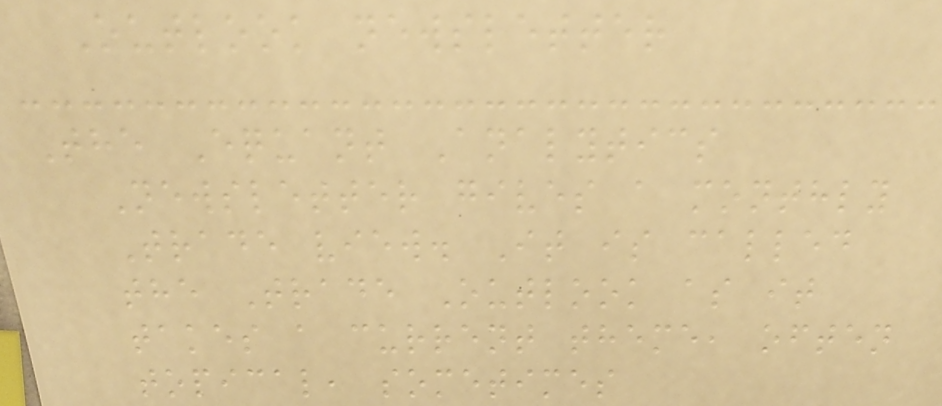Outlook newsletter
The Equant Analytics
Newsletter gives a monthly
Trade view. It is called
the Trade Outlook as it
takes a current theme, often
topical, sometimes
